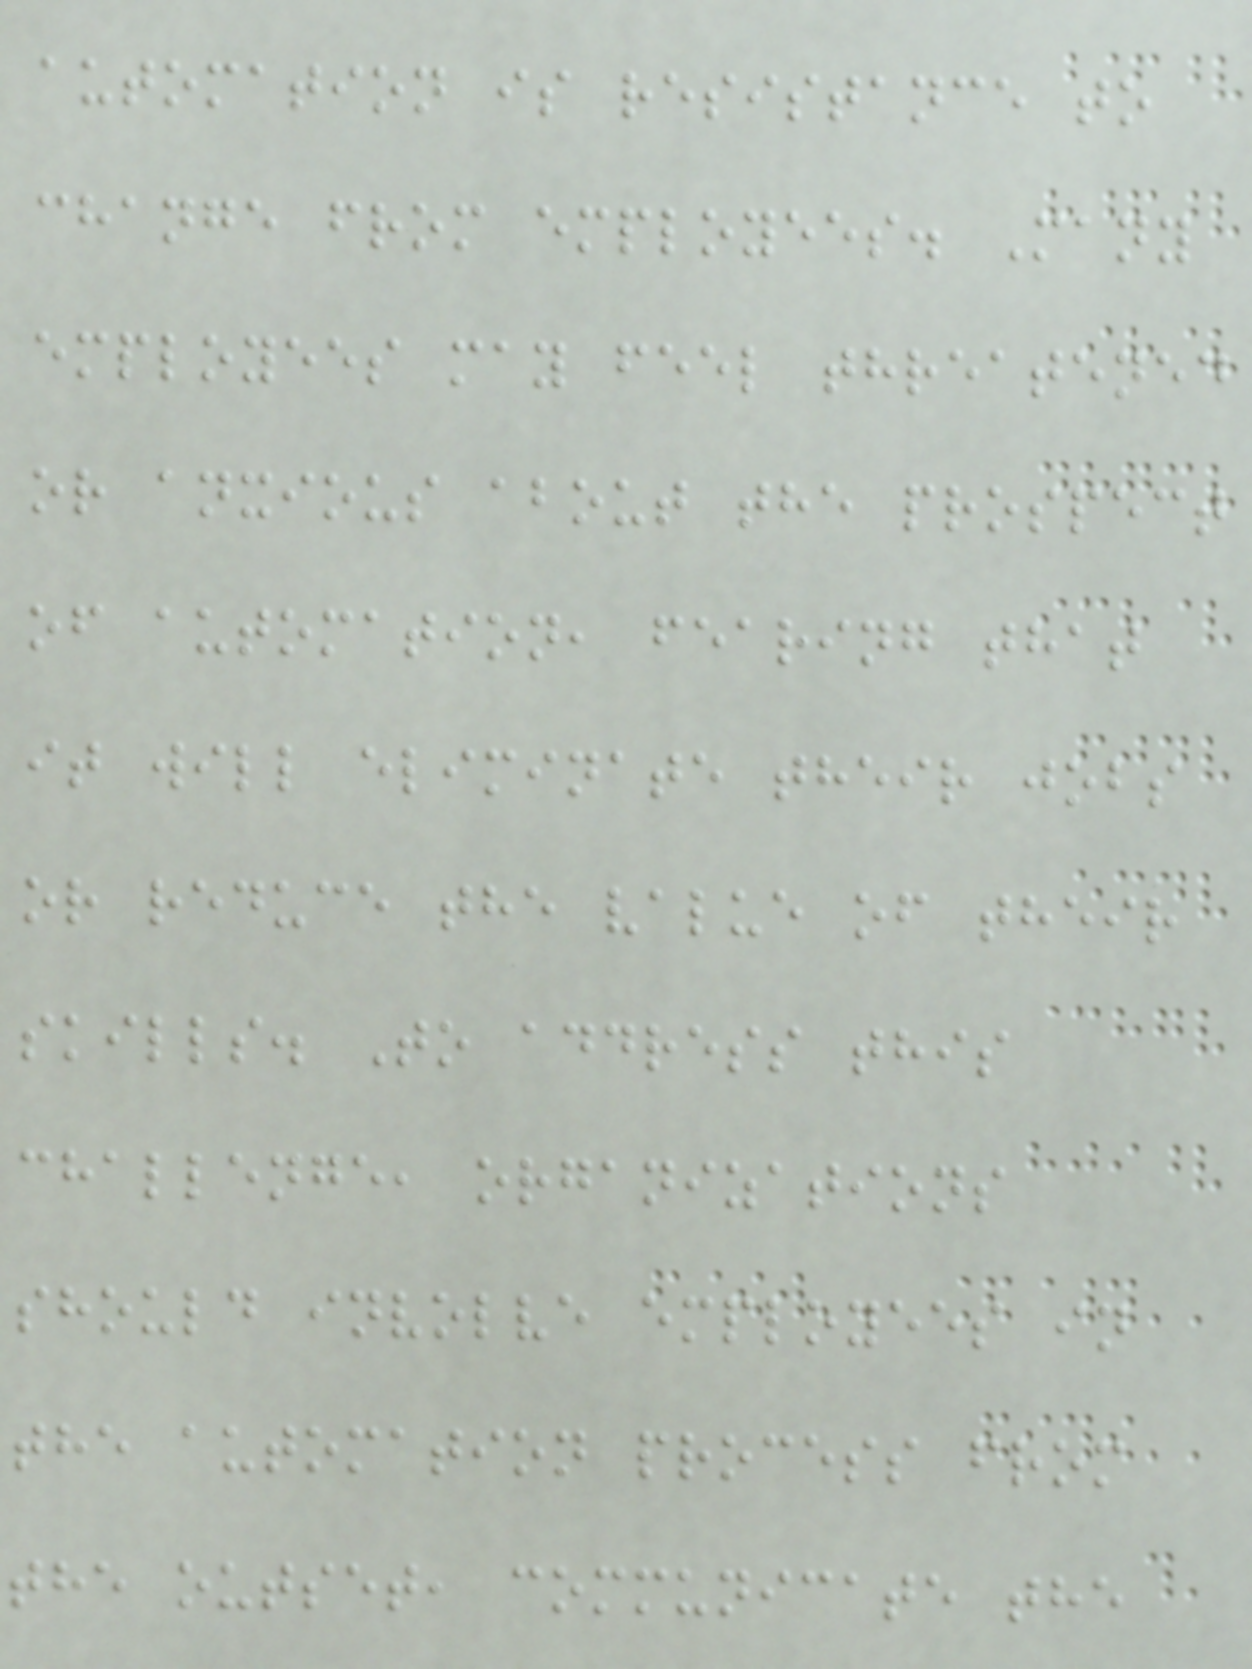automation is resistance to
change from employees. Many
employees may feel threatened
or anxious about the prospect
of automation, fearing that
it will eliminate their jobs
or reduce the value of their
skills. To address this
challenge, organizations
should involve employees in
the automation process from
the outset, communicate the
